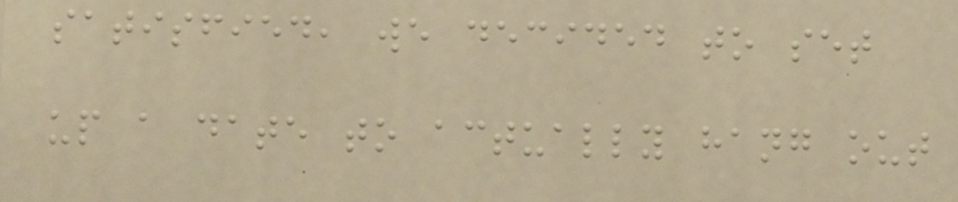satisfied, we decided to set
up a date to actually hang out
